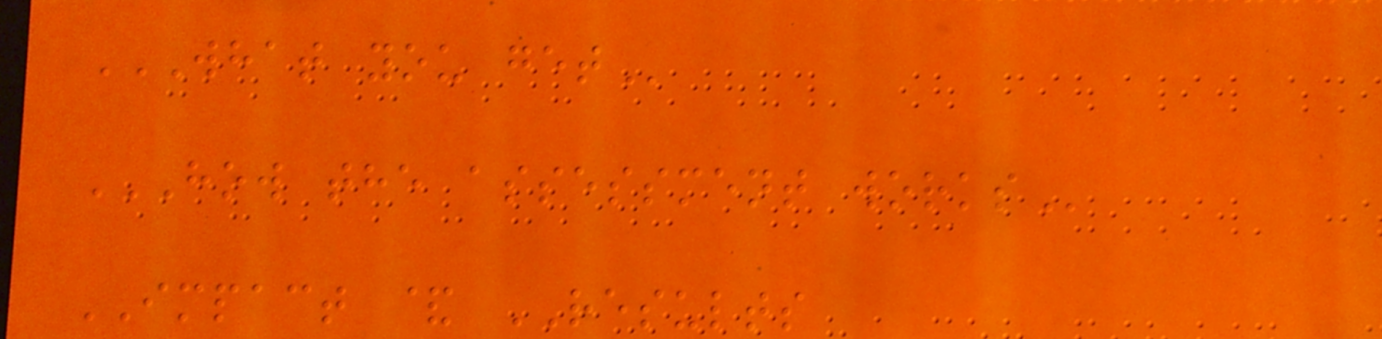WHAT YOU GET
HOW THE ASSESSMENT WORKS
IMPACT & RESULTS
